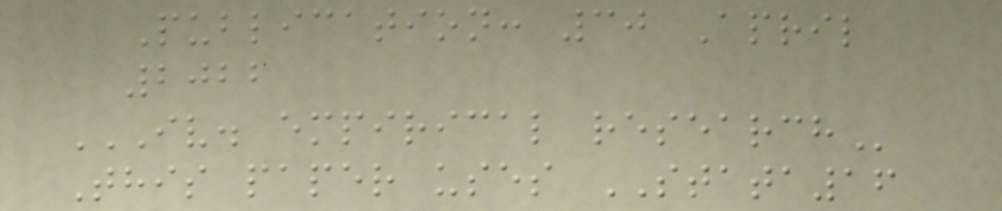Publication: 30 April
2022
IV. EMPIRICAL RESEARCH
This paper uses STATA16
